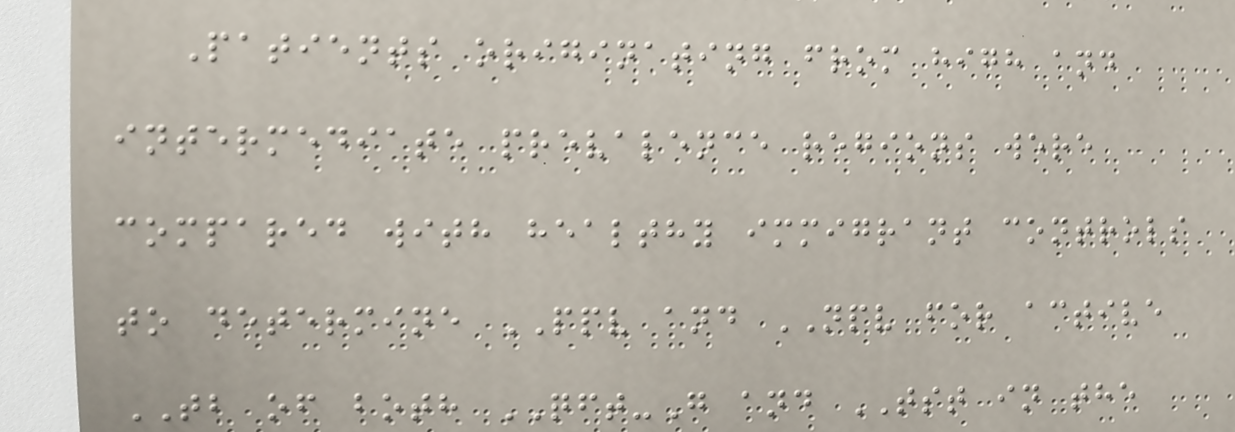Patients originating from high and
intermediate prevalence regions were
compared with healthy immigrant controls
to determine PPV and NPV for active
TB of both QFT-G and TST in the
